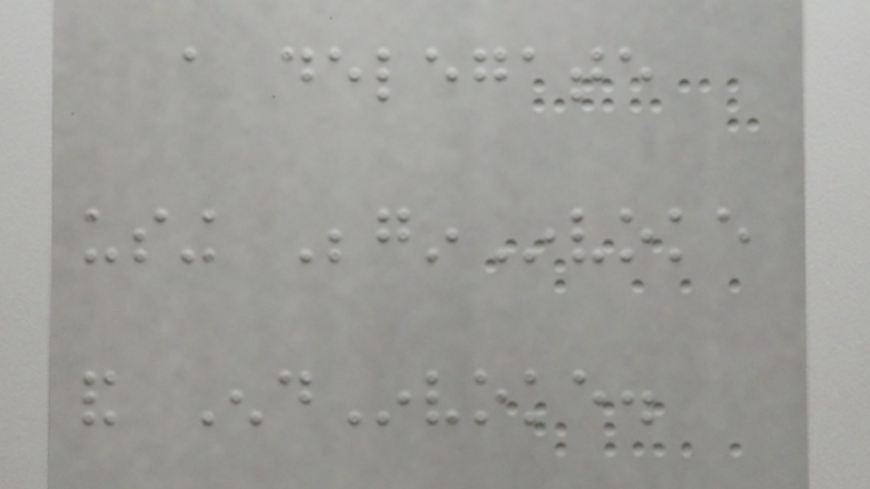a delegate
using BeginInvoke
and EndInvoke.
